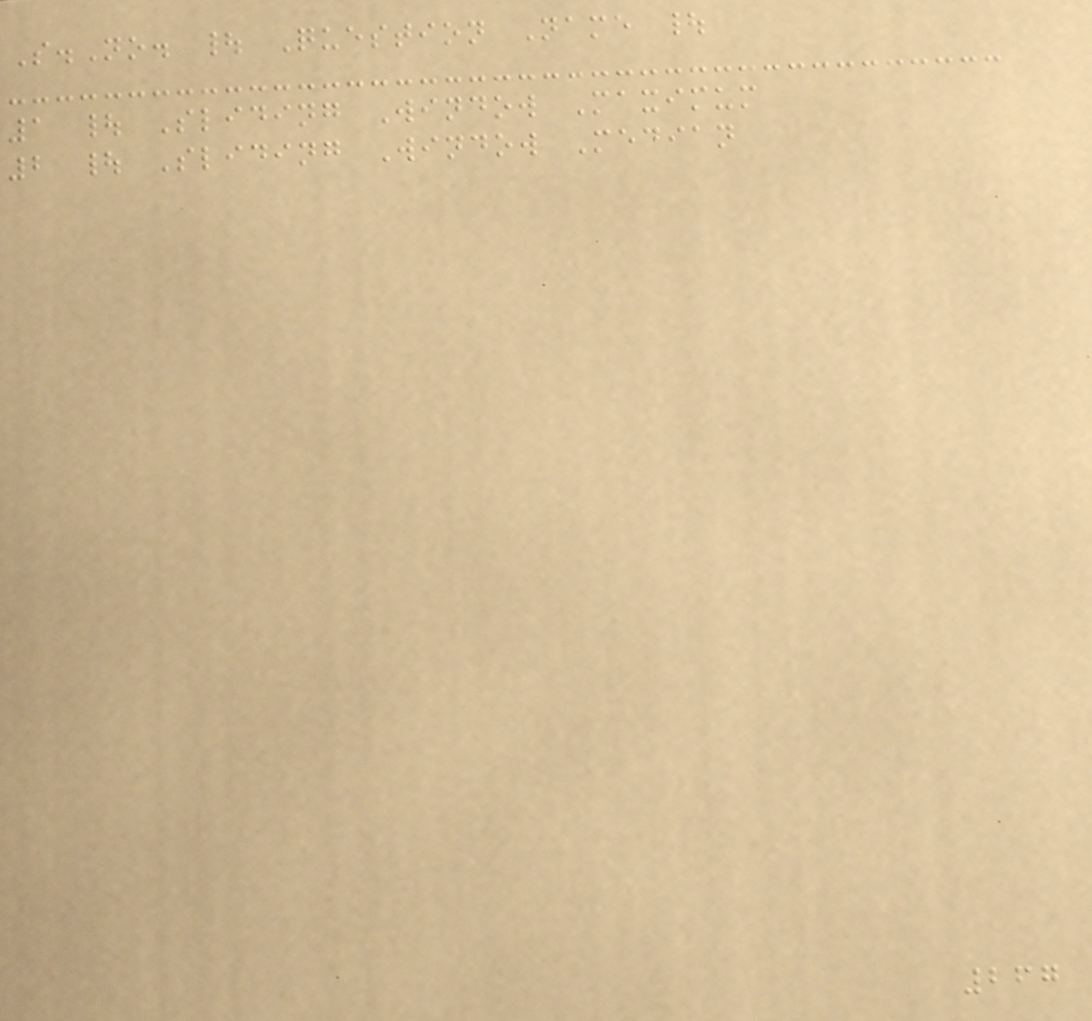S.No. | Question Name |
1 | Sliding Window Maximum
2 | Sliding Window Median
267
